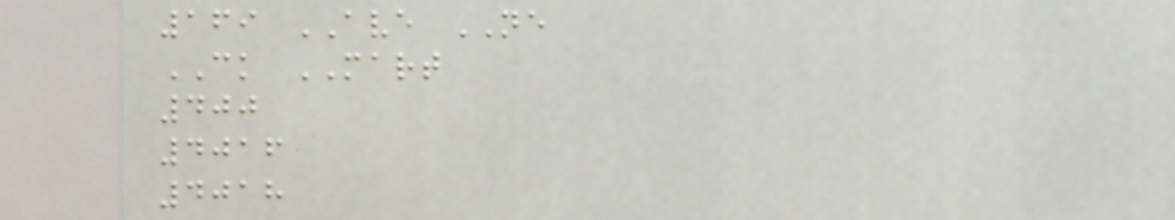169 AVE NE
CK MART
400
4016
4018
